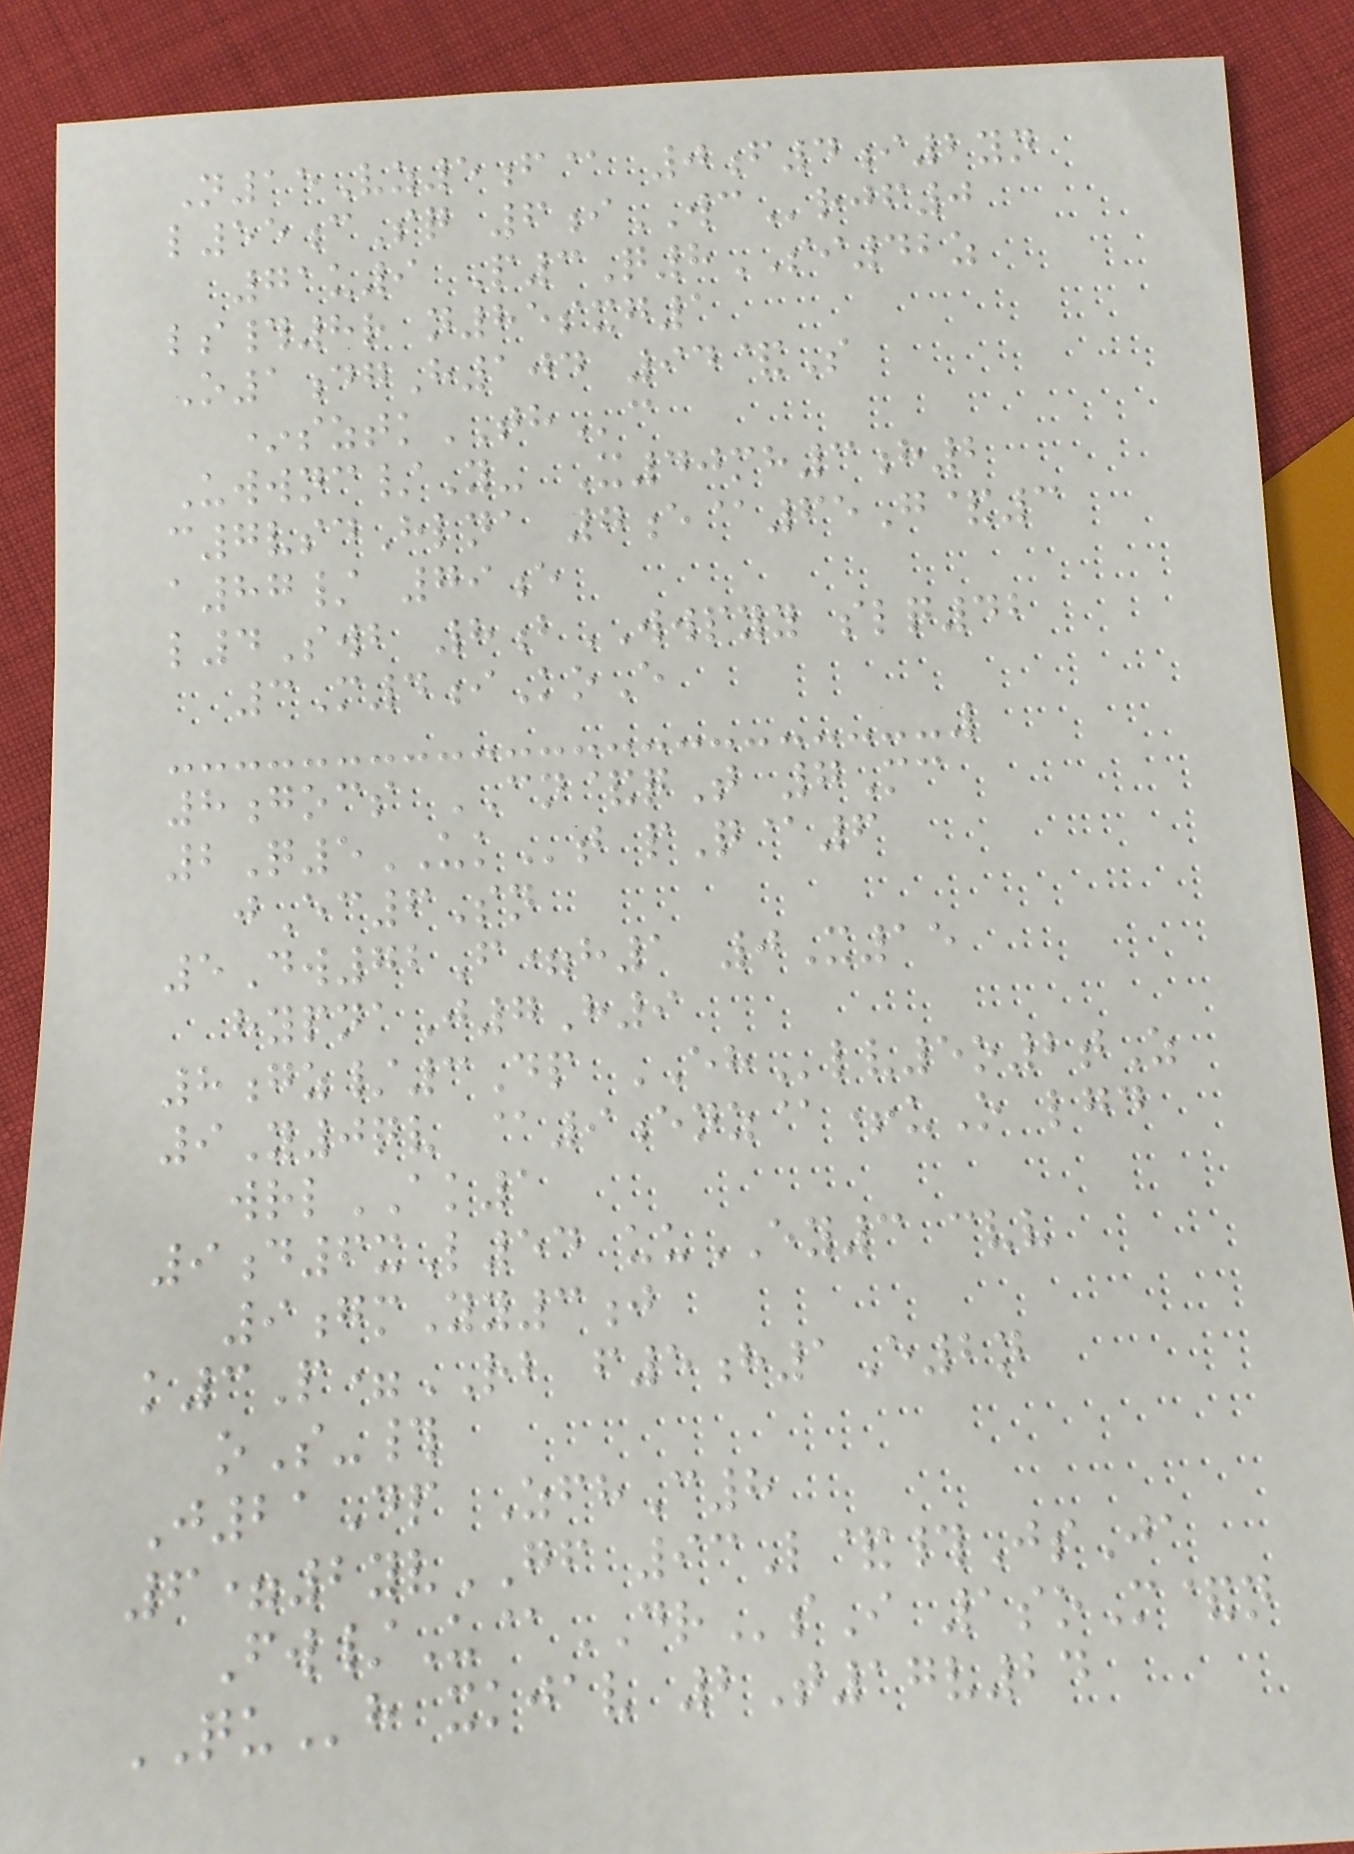N15Vz5f@ 0f4i2yn
l55cSq 6iWCrjf0
71u9 P3Q8SI42z
ls#8r n85sxg1
O1dgH104 94&S
*sztkTHc
Uwwnc/Y- X40mh3h2
c7vsdHlna 7e@65G&3
a87/ 79e
l4Swb 8bWWPYY slq42
3M4iKoE
8gocs CN&qT 7Mc
2Q5UKt pQ@6
jEc6Sn
5Dw72F=h1 0X15
hypnaJ7H9
8gz/3Dp EHlv5o2tZ
9Y0qv @9enz@+uO lgd
wrlAK1
9d6xL54 uuEY3 cvv
9gmYy3j
k3P=RB f5h1E2n
oS-#
J21Dp ZfhC8
6=2yvGF 93L&#JsJa
Fw/U@DRsI 1soM&n
QUh xkjav 2T17v24
